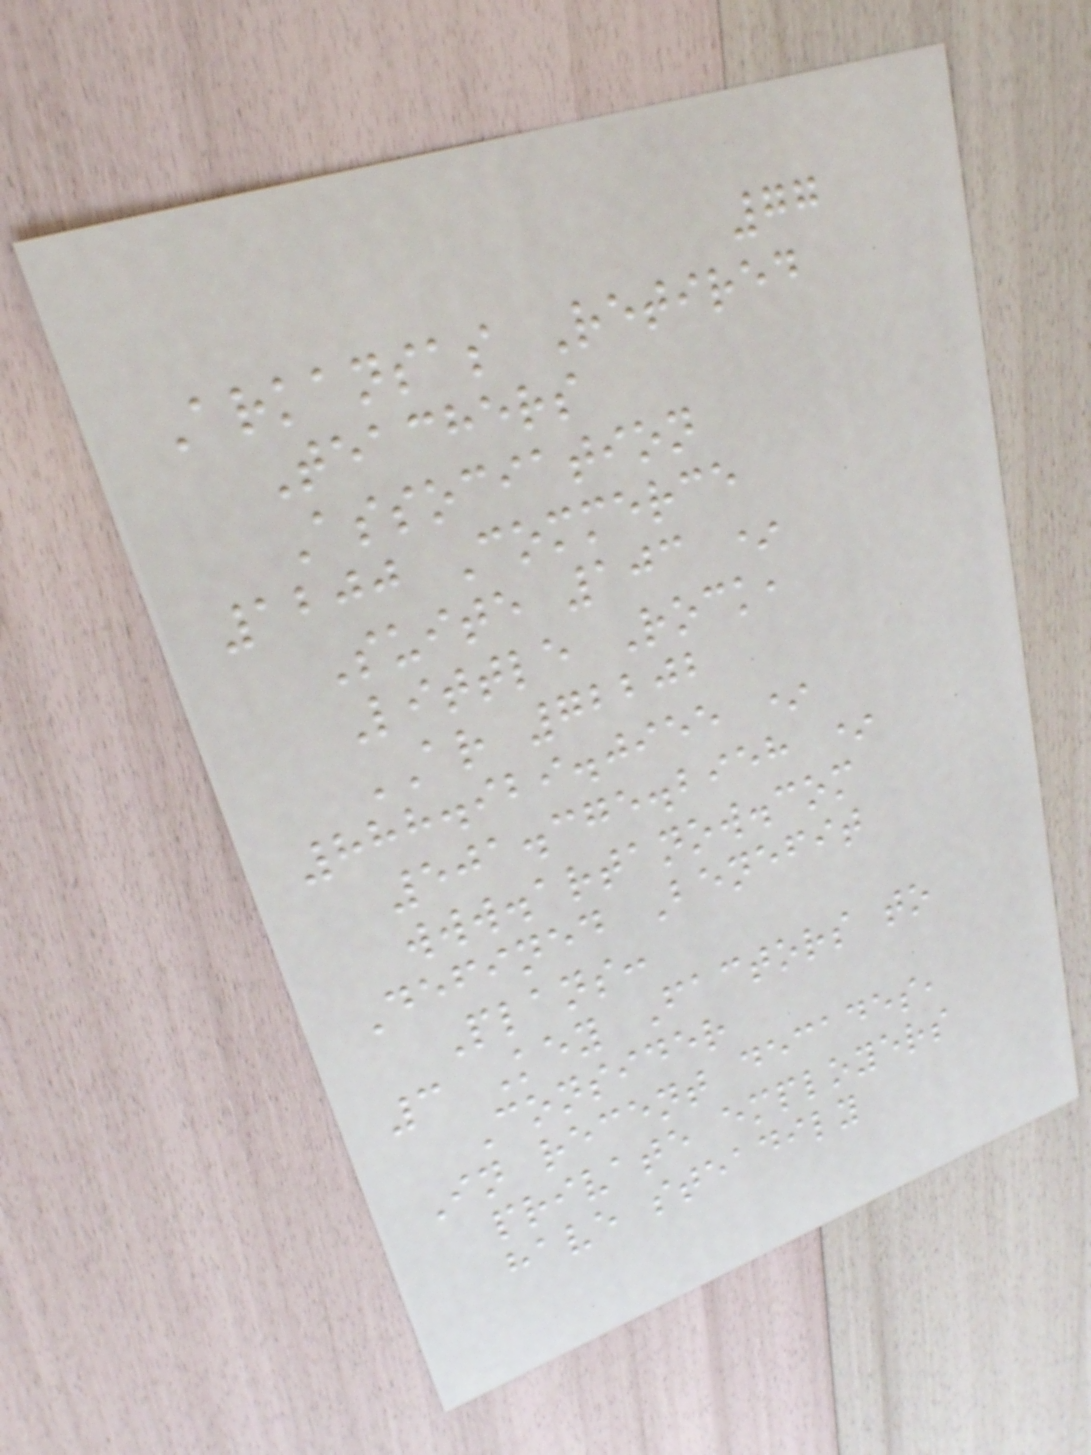77
Arkansas Retired
Teachers
Association
1200 Commerce
Suite 103 *
Little Rock,
AR 72202
888.929.0955 *
501.375.2958 *
www.artanow.com
Defined Benefit
Plans:
3 Key Factors to
Consider
In recent decades,
private employers
have steadily
